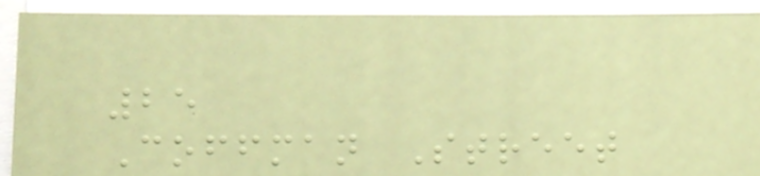25
Coffman Street
